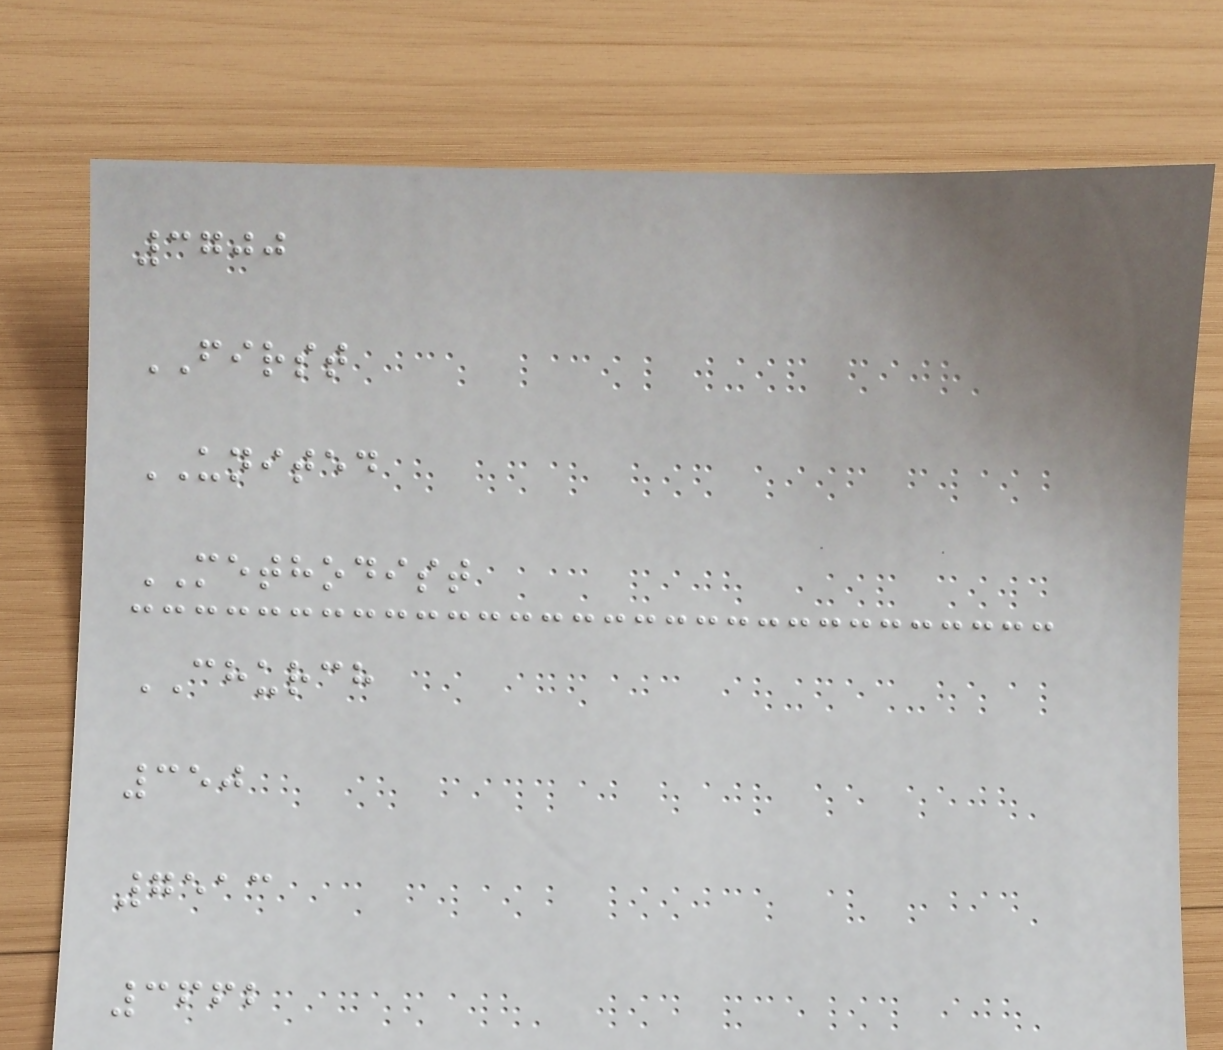3700
FIRST
UNITED
METHODIST
CHURCH
350
7513
3662
